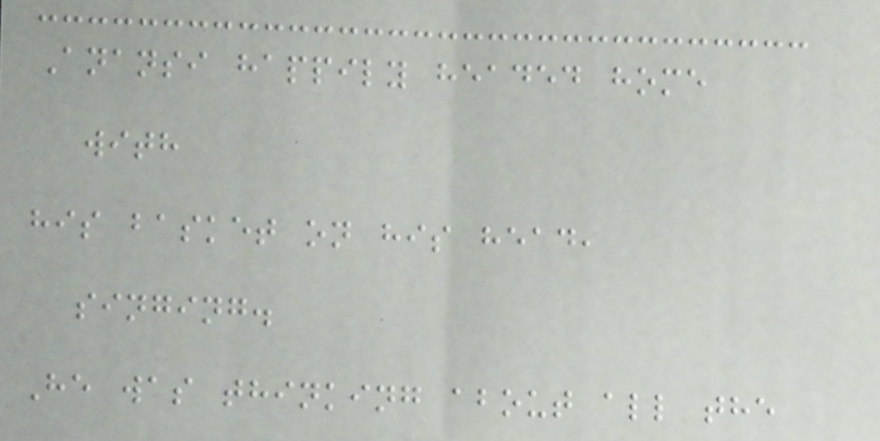Anansi happily headed home
with
his basket on his head,
singing.
He was thinking about all the
